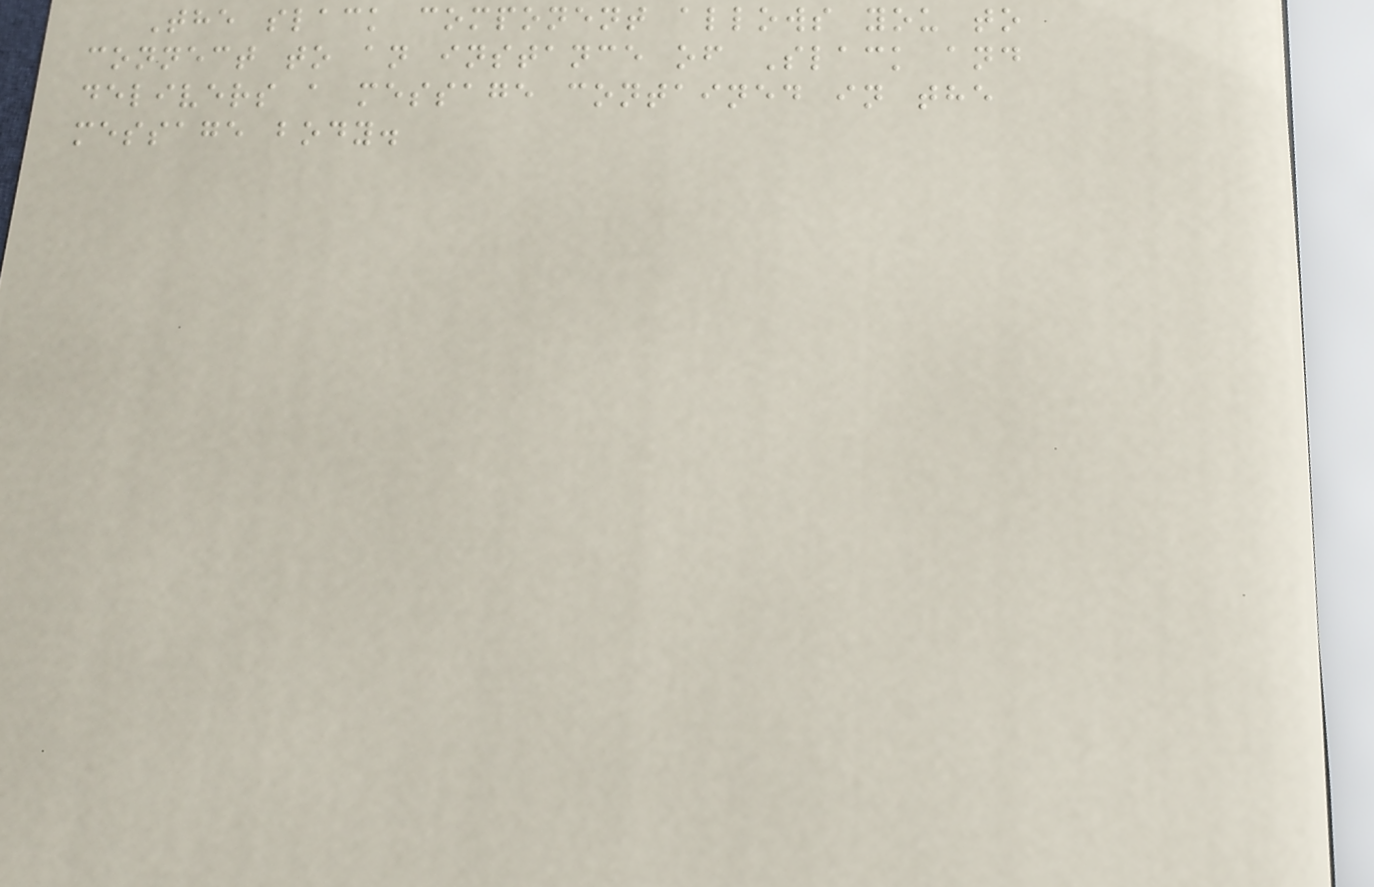The slack component allows you to
connect to an instance of Slack and
delivers a message contained in the
message body.
